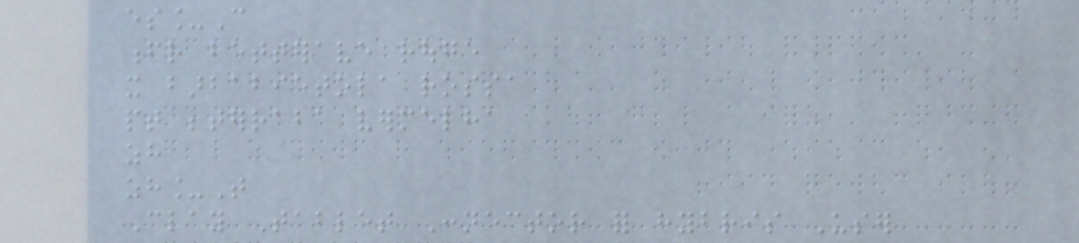es_C
fr betterave rouge
it barbabietola rossa
pt beterraba vermelha
zh
zh_T
Clay Tablet Connector for hybris User
